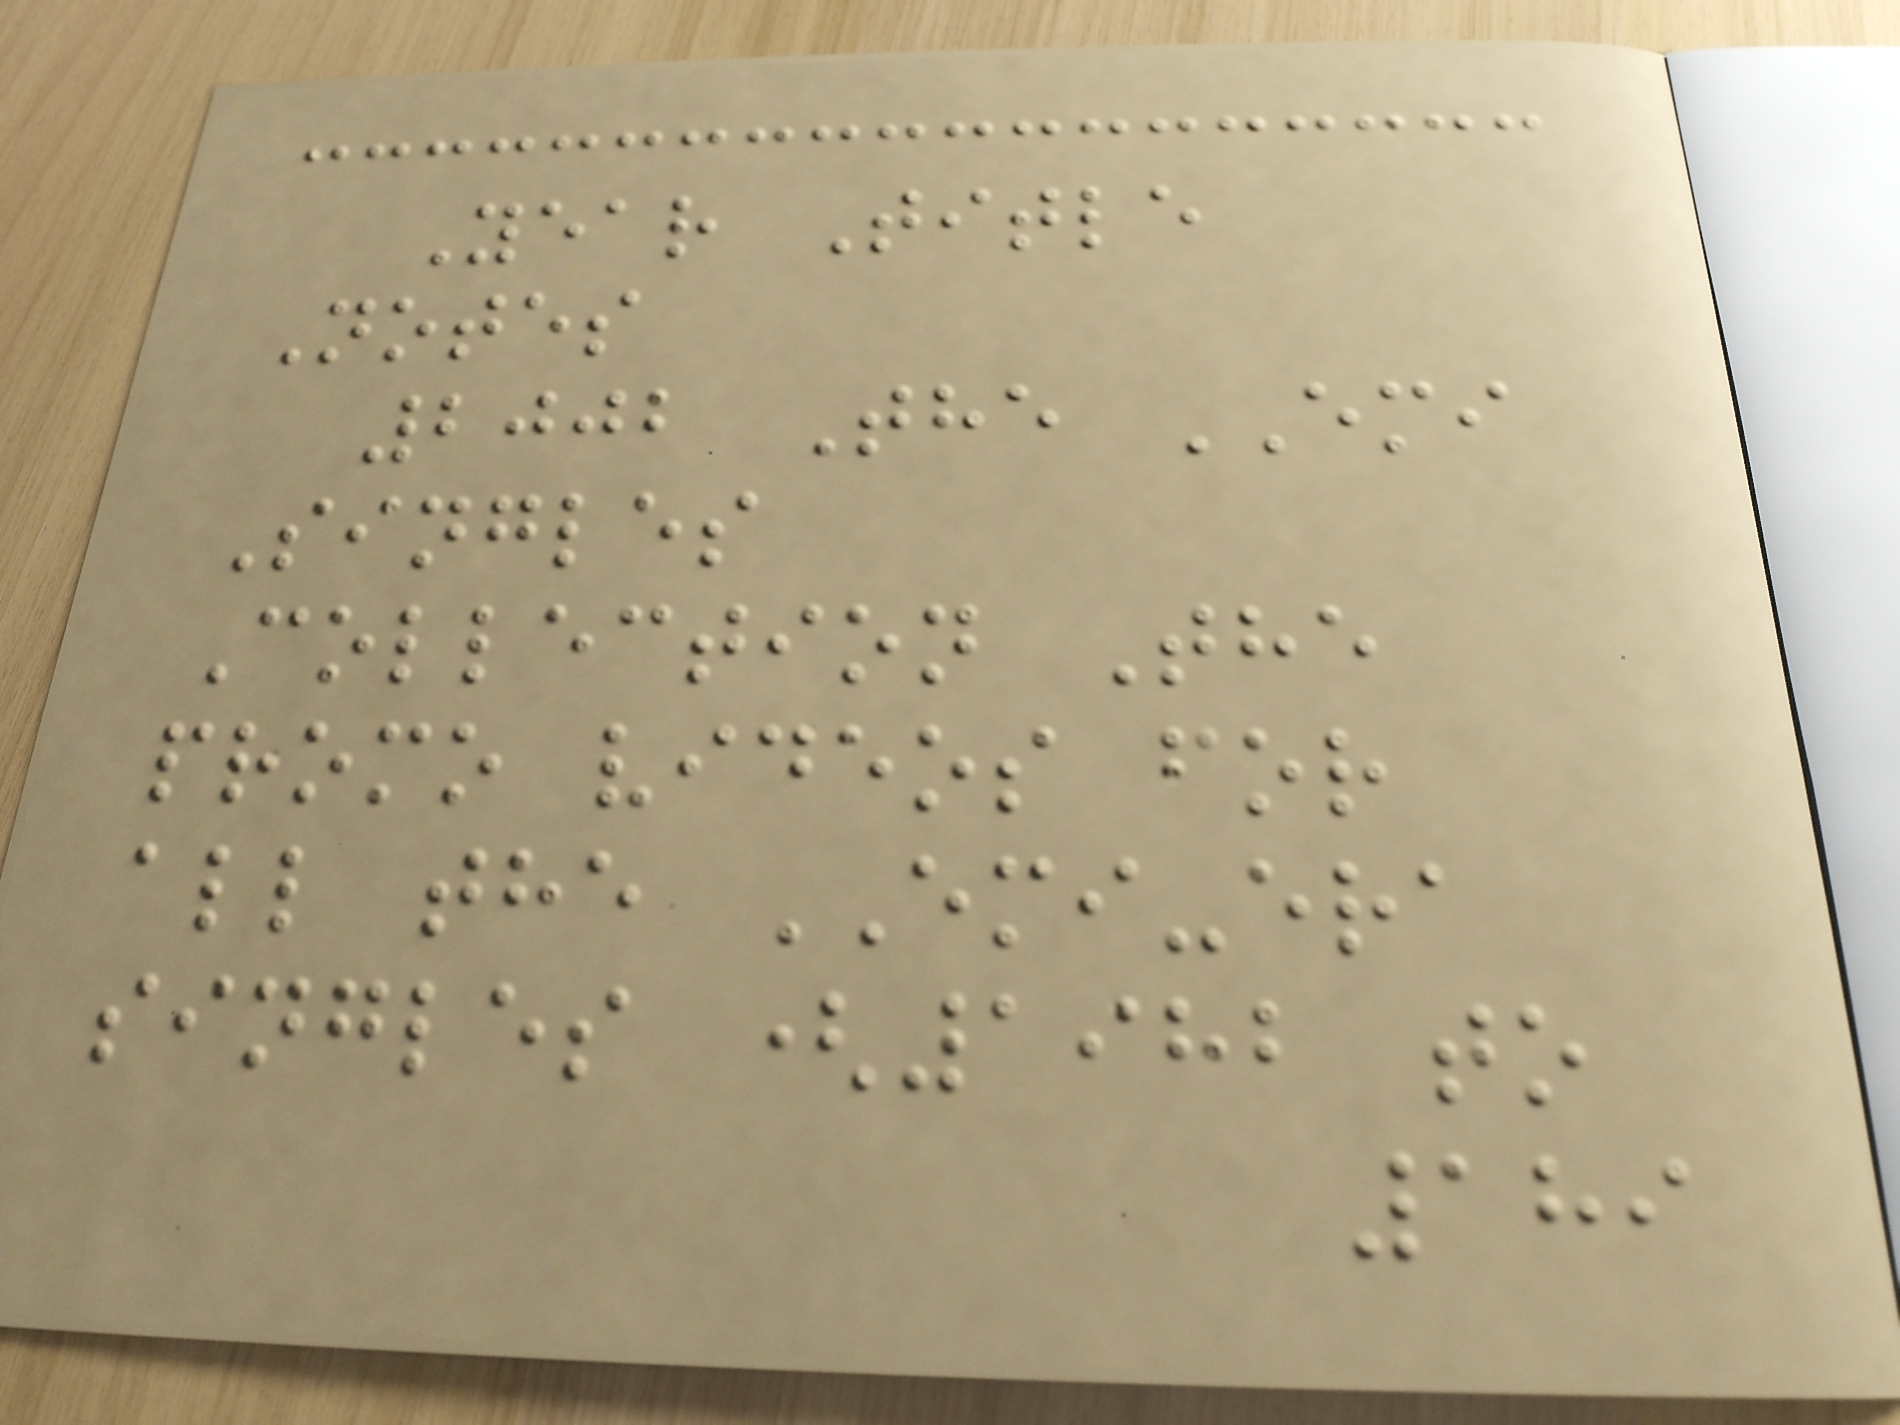Year Title
Notes
2002 The EMI
Singles
Collection The
promo videos for
all the EMI-era
singles (1982 to
189
